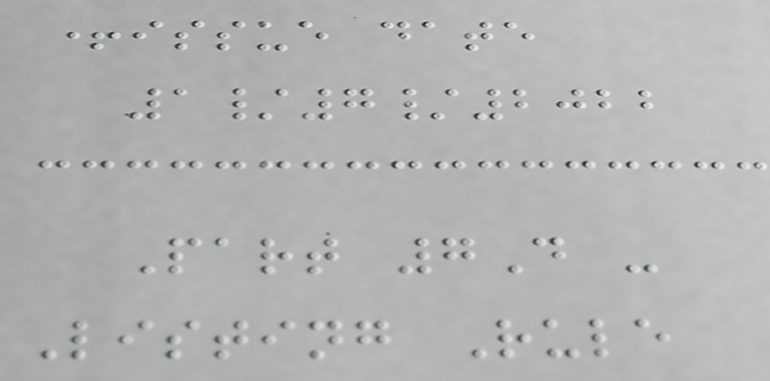+issue date
1/7/2022
Part 7D -
Listing Rule
